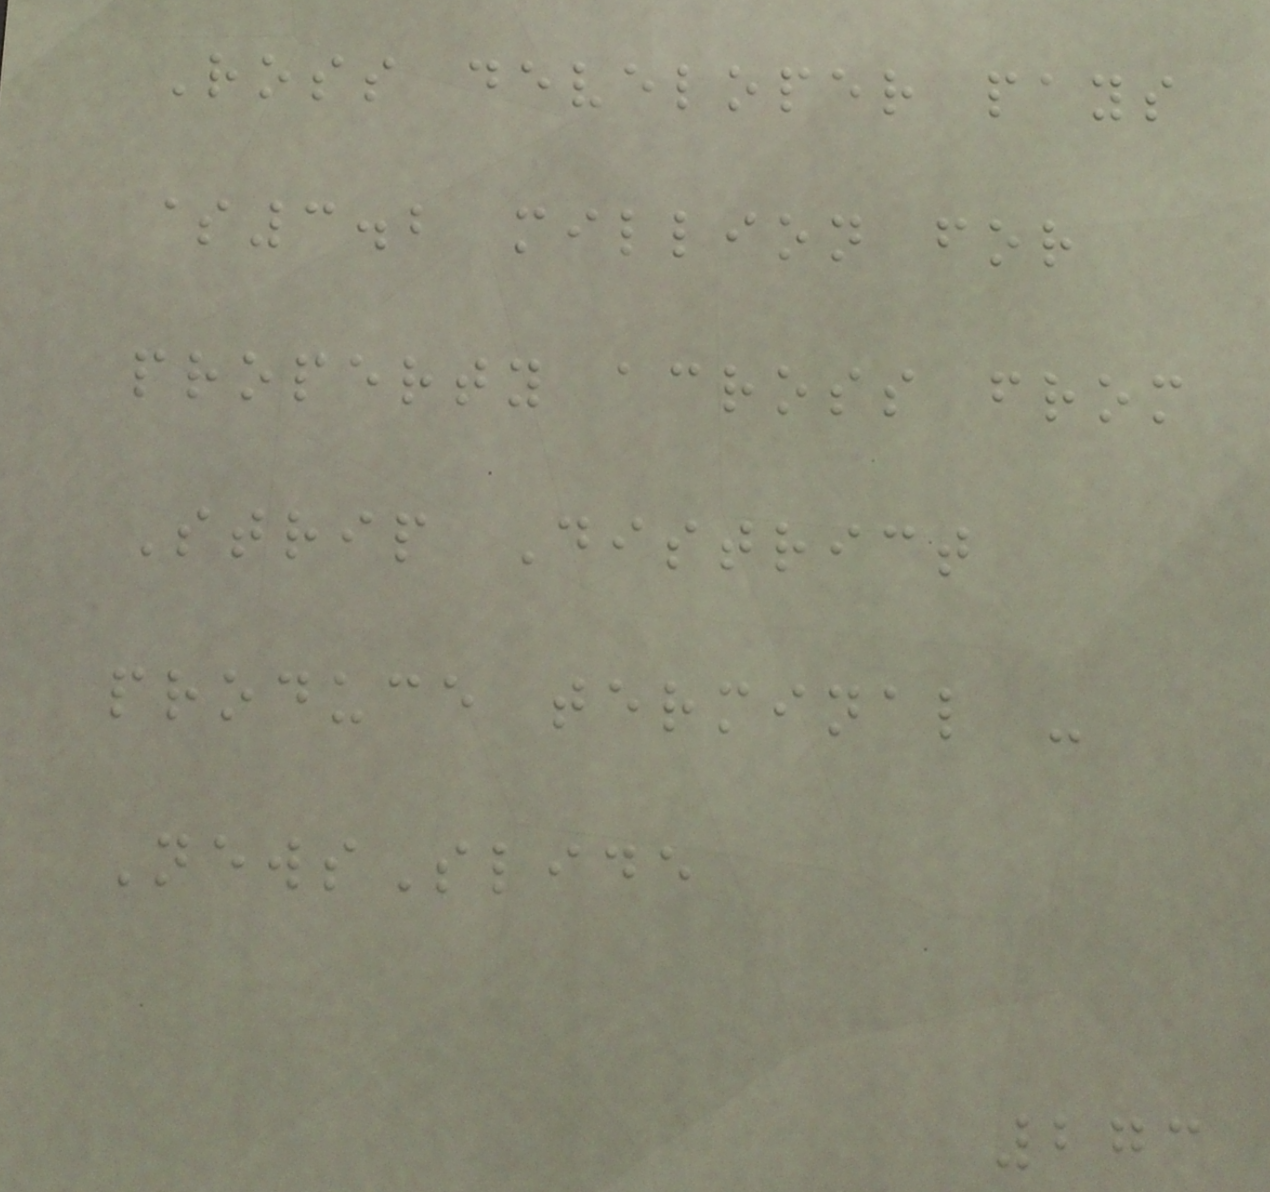Ross developer pays
$3.2 million for
property across from
Strip District
produce terminal -
NewsSlide
273
